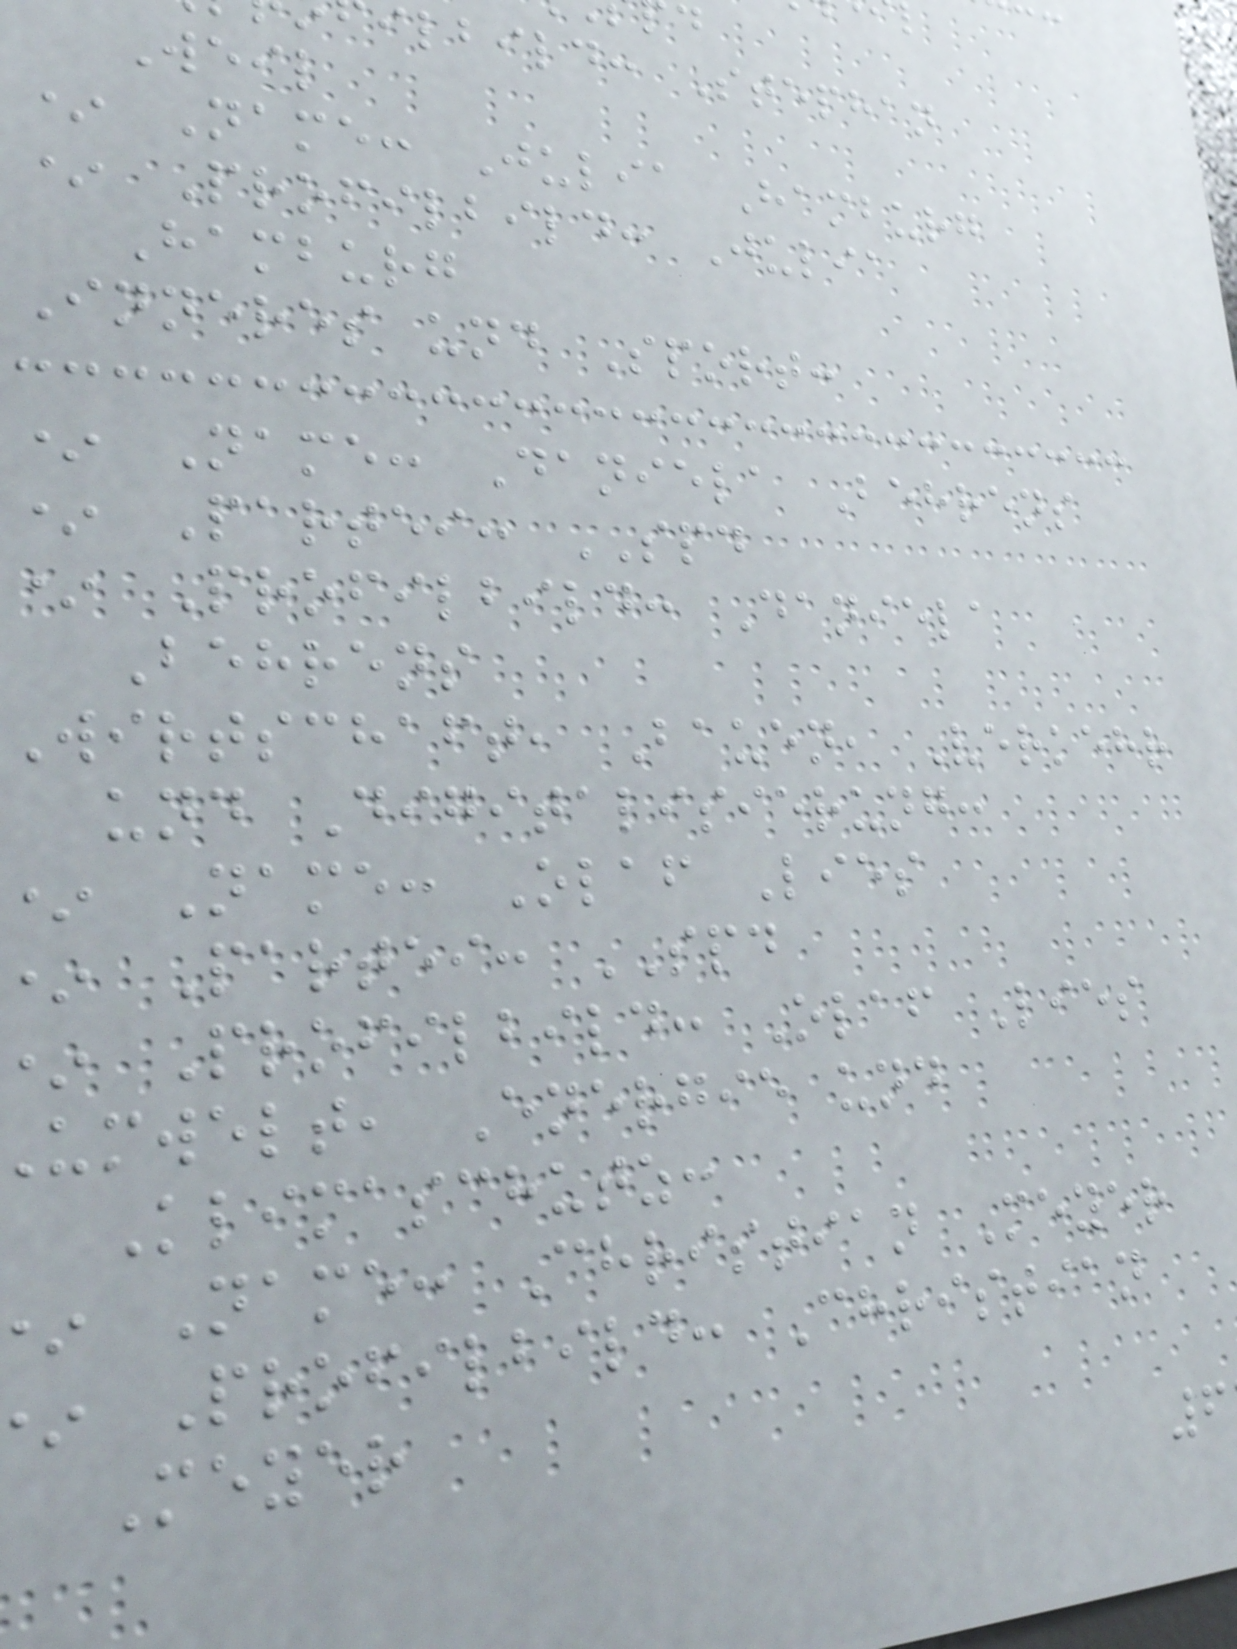ilbild: Stephan
Weil
* Name: Julia Hamburg
* Profilbild: Julia
Hamburg
Inneres und Sport:
* Name: Daniela Behrens
* Partei: SPD
* Profilbild: Daniela
Behrens
Wirtschaft, Bauen, Verkehr
und Digitalisierung:
Name: Olaf Lies
Partei: SPD
Profilbild: Olaf Lies
umwelt, Energie und
Klimaschutz:
Name: Christian Meyer
Profilbild: Christian
Meyer
